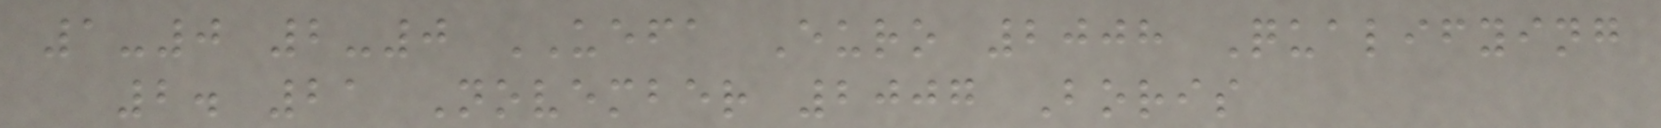1-0 2-0 UEFA Euro 2008 Qualifying
2. 21 November 2007 Boris
